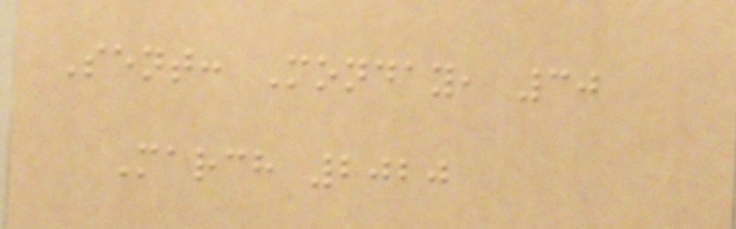Sent: Monday, 30
March 2020
